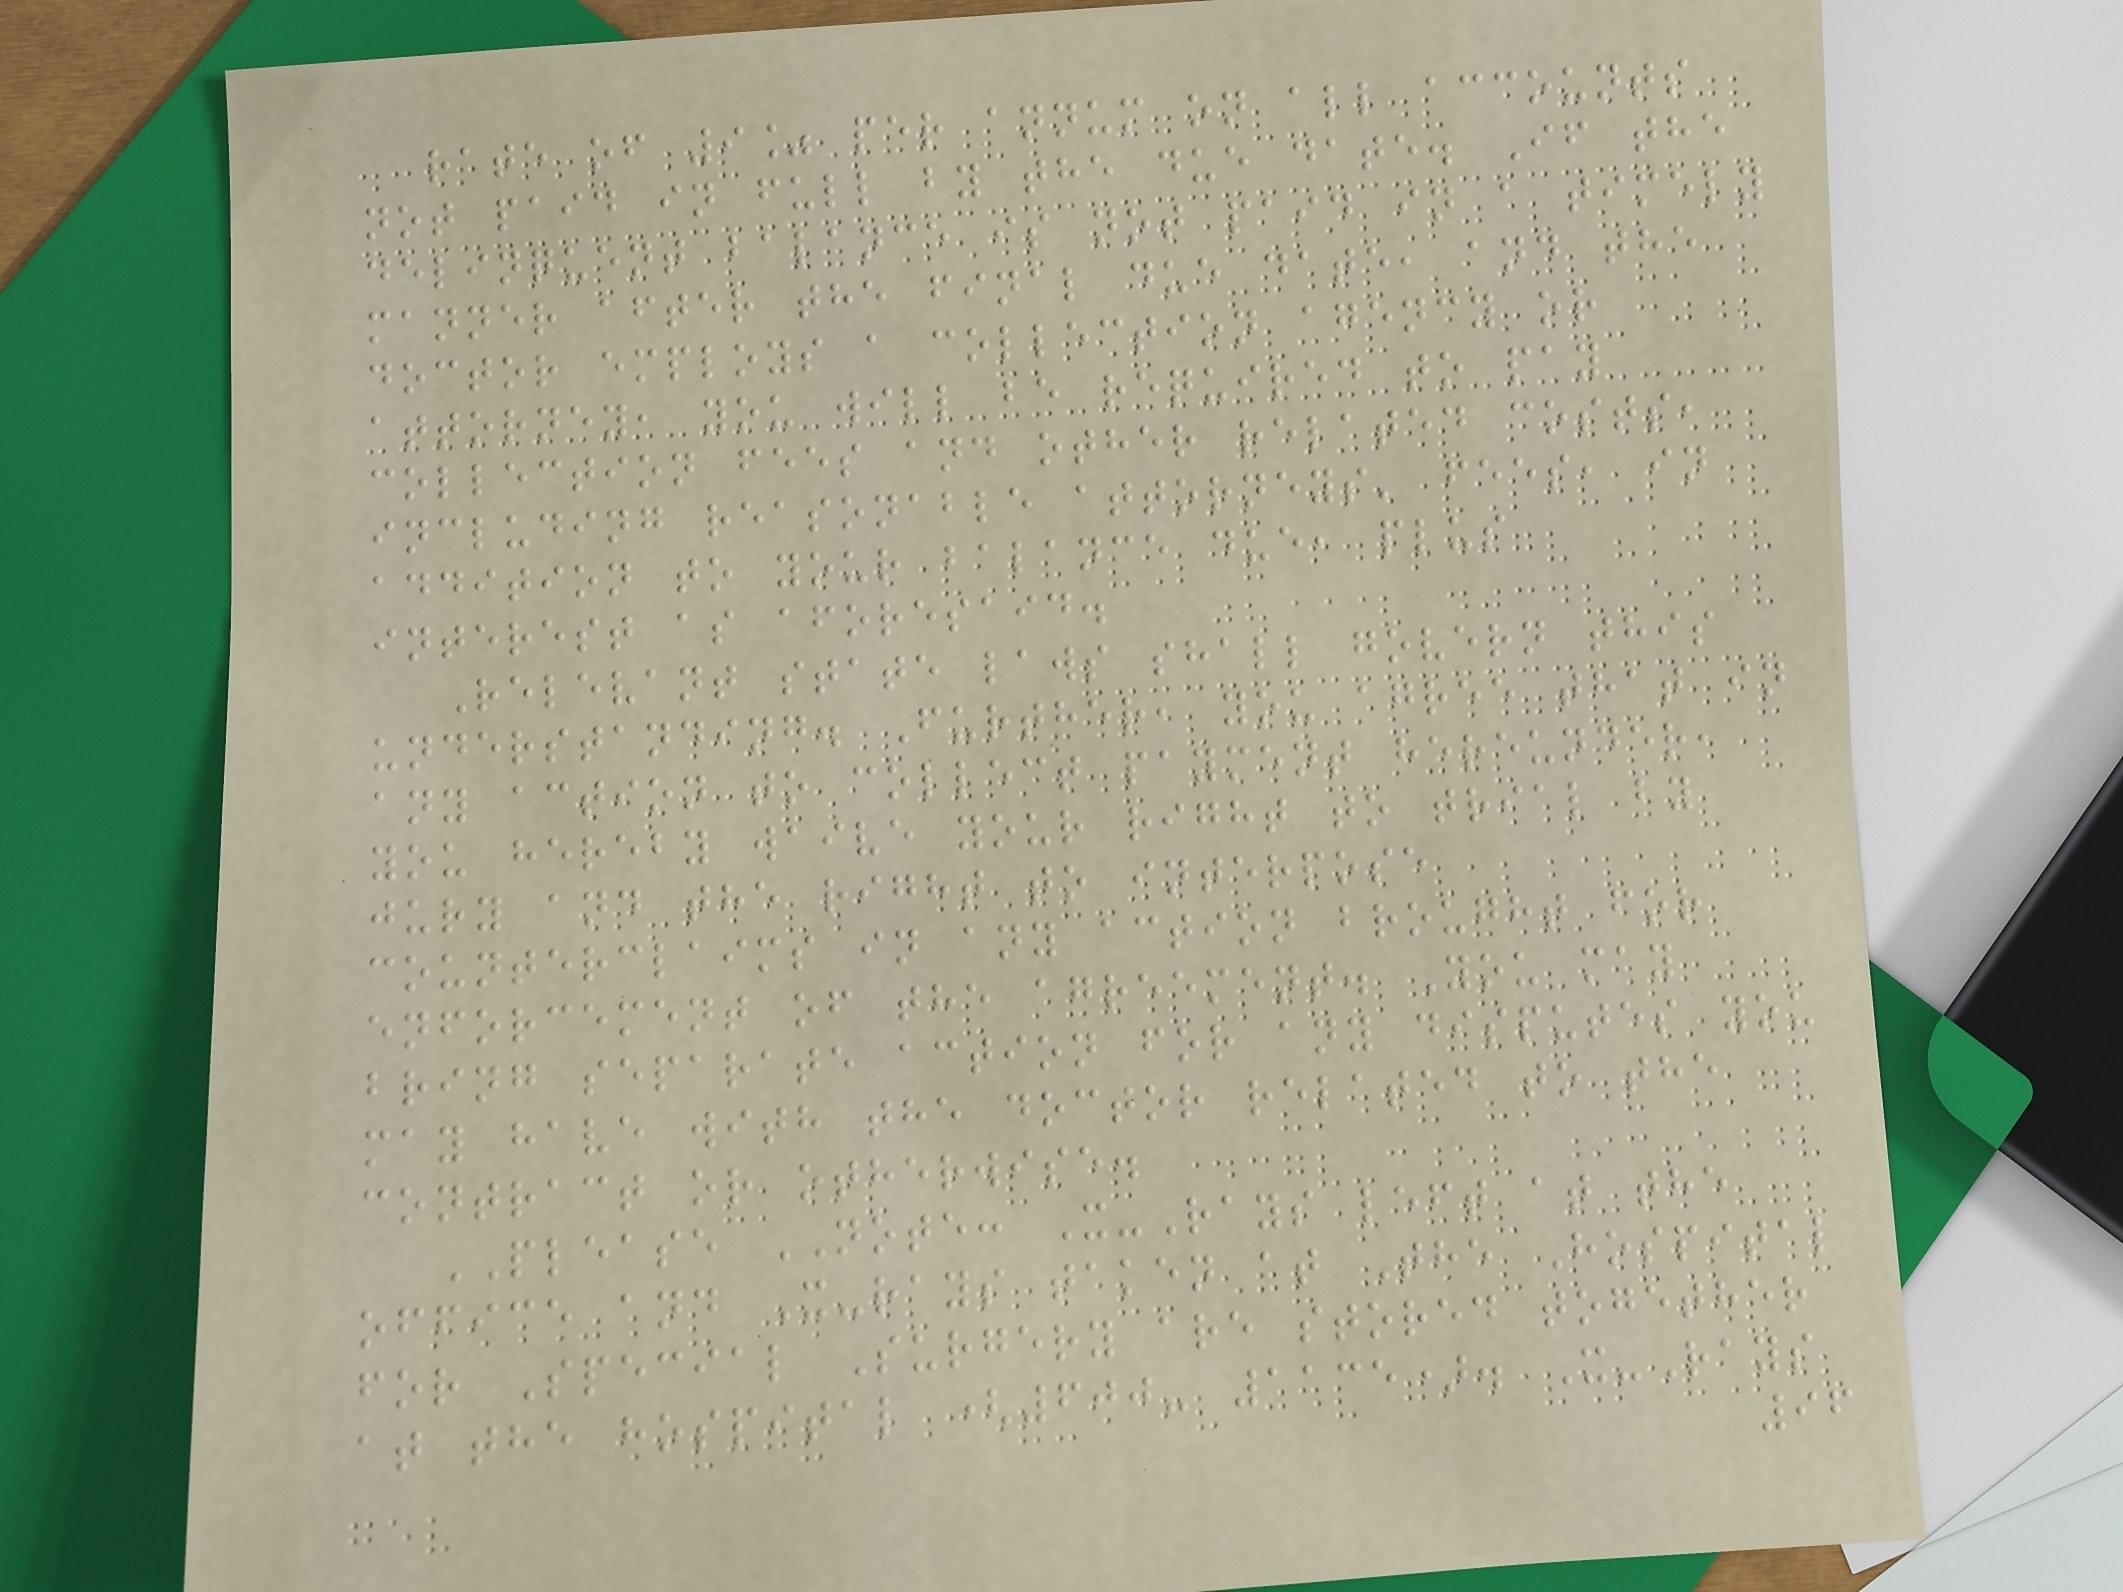rate of 9% per annum on all accounts
not paid in full by the due date. If the
delinquent balance is not paid in a timely
manner after the final due date, and the
doctor employs a collection agency or
attorney, you will be required to pay
collection fees and other related costs,
including reasonable attorneys' fees, in
addition to your balance due, plus
interest as aforesaid.
Relevant state laws shall govern this
understanding. Further, you agree that in
any action to collect payment hereunder,
you hereby waive your right to trial by
jury and the right to interpose
counterclaims in any action brought for
enforcement of the agreement. You may
bring separate action for any disputes you
may have with the doctor related to the
contract or otherwise.
PLEASE NOTE: X-Rays left at the
office and X-rays taken at The Hospital
for Special Surgery are stored together
at the hospital (600- 1135). X-Rays
96
